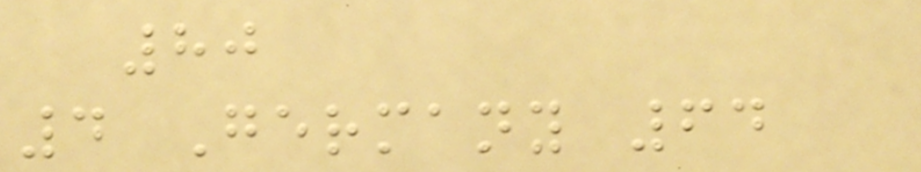80
4 Germany 64
